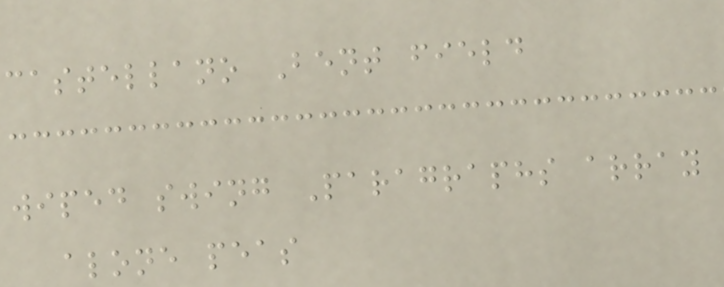castellano Bent field
wiped swing Paragraphs array
alone peas
